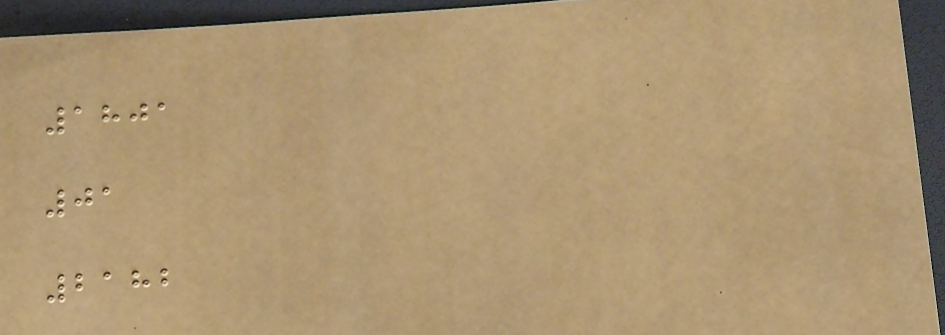1801
01
2182
